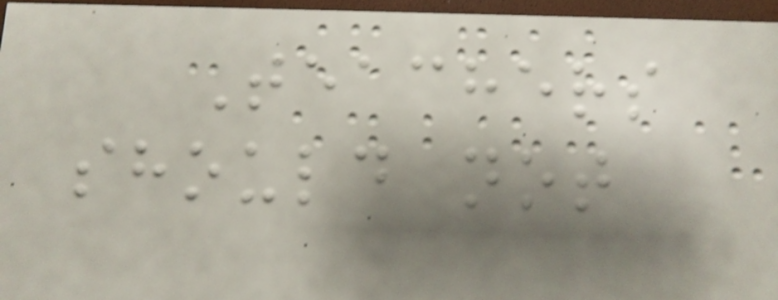Teachers
should not
